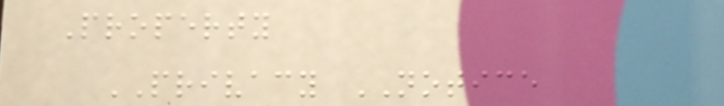Property
PRIVACY NOTICE
